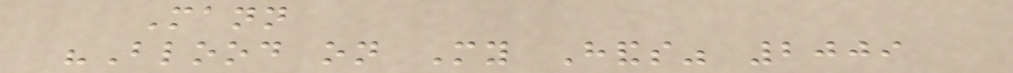Mann
"Blood on My Hands" 2009
